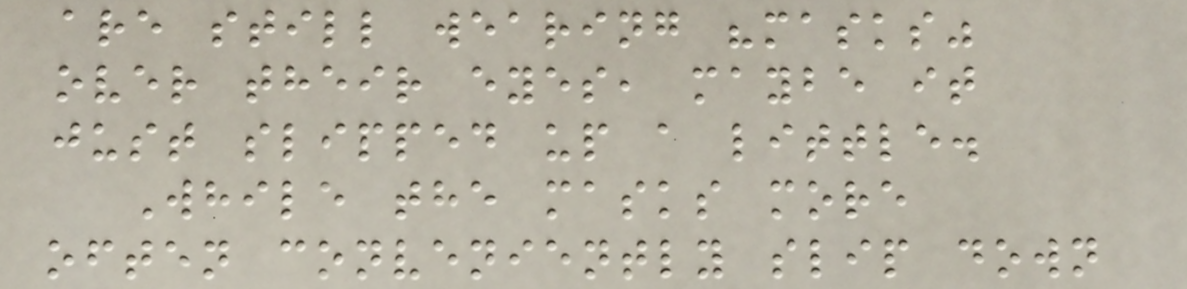are still wearing "masks"
over their eyes, maybe it
just slipped up a little.
While the masks more
often conveniently slip down
